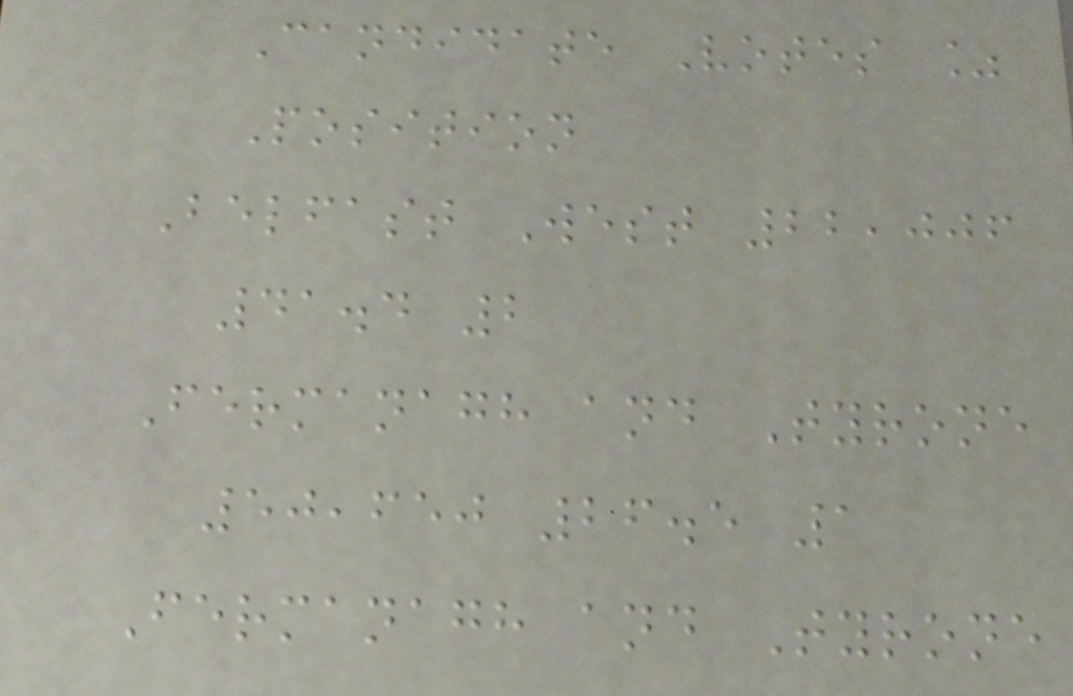Candidate Votes %
Position
Belfast West 22,006
41.4 2
Fermanagh and Tyrone
50,650 26.5 1
Fermanagh and Tyrone
